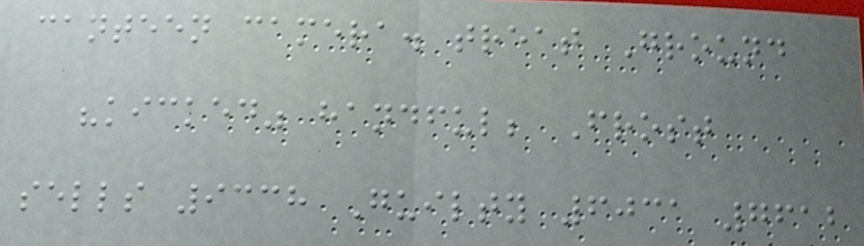canteen camera. treat Ground
"kicked" handful; Frost
sells 9338 Guilty 6031 7612
